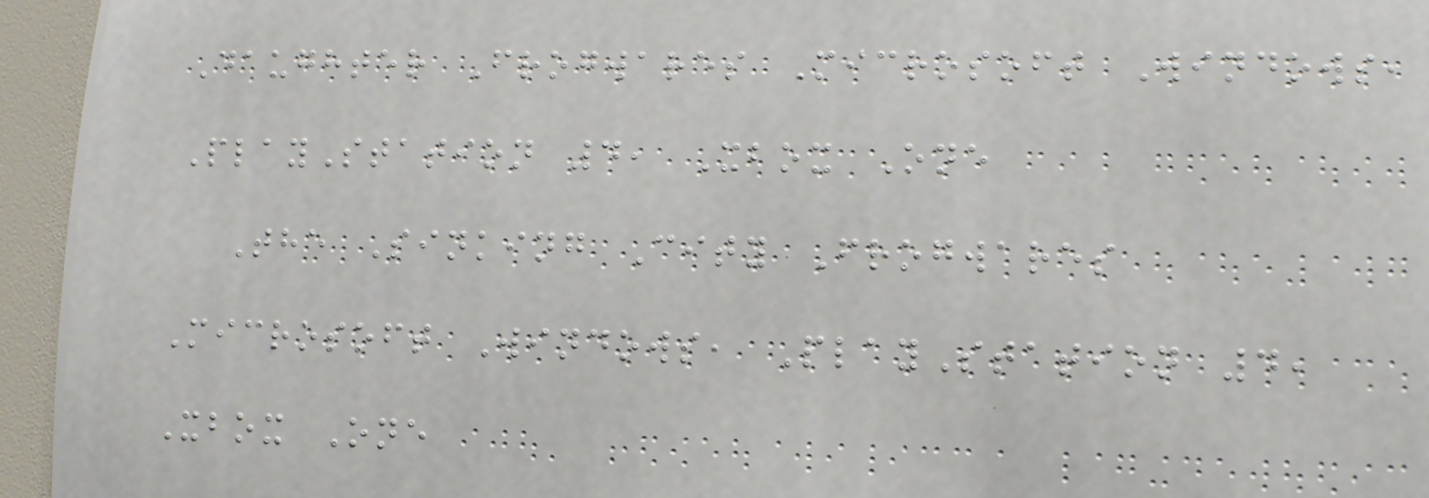Daughter Frogwares Microsoft Windows,
PlayStation 4, Xbox One
The Sinking City Frogwares
Microsoft Windows, PlayStation 4,
Xbox One
